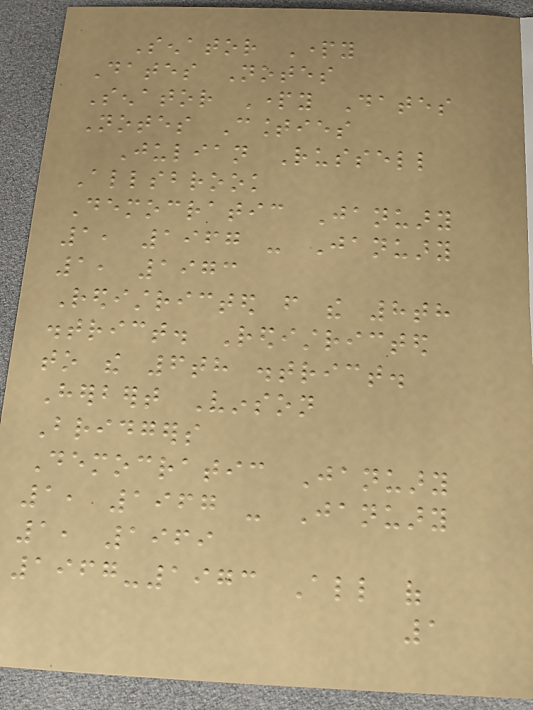Senator Party
Dates Notes
Senator Party Dates
Notes Counties
Julian Russell
Allsbrook
Democratic January
1, 1967 - January
1, 1973
Redistricted from the 8th
district. Redistricted
to the 6th district.
Herbert Vinson
Bridgers
Democratic January
1, 1967 - January
1, 1969
1967-1973 All of
1
